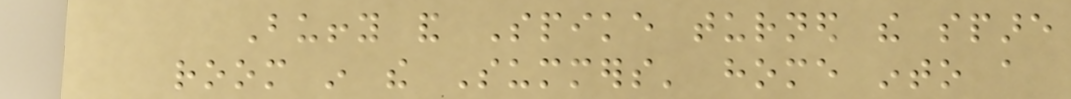Buffy and Spike turned the spare
room in the Summers' home into a
